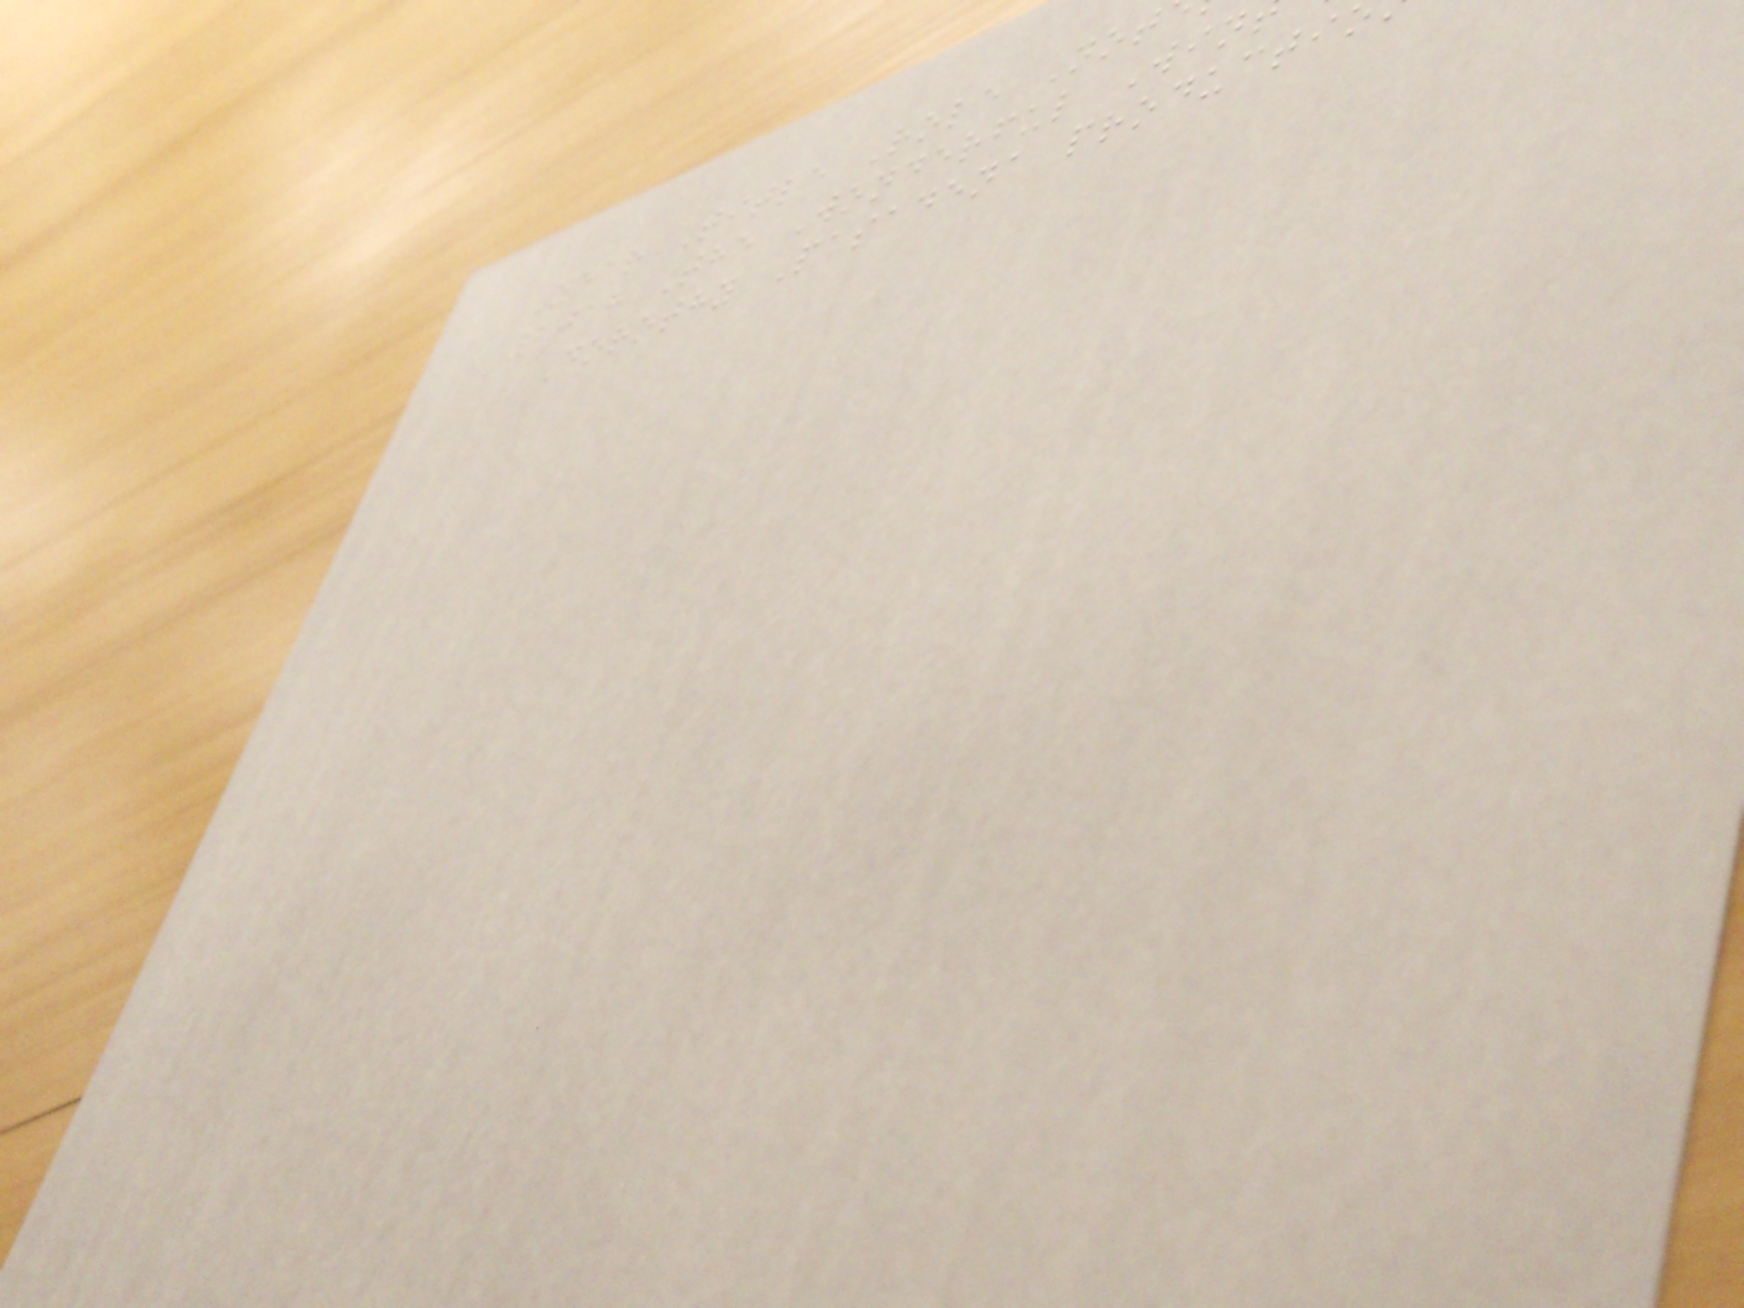Year Title Role Not
2018 The Wonderful Win
Dorothy Pasadena producti
